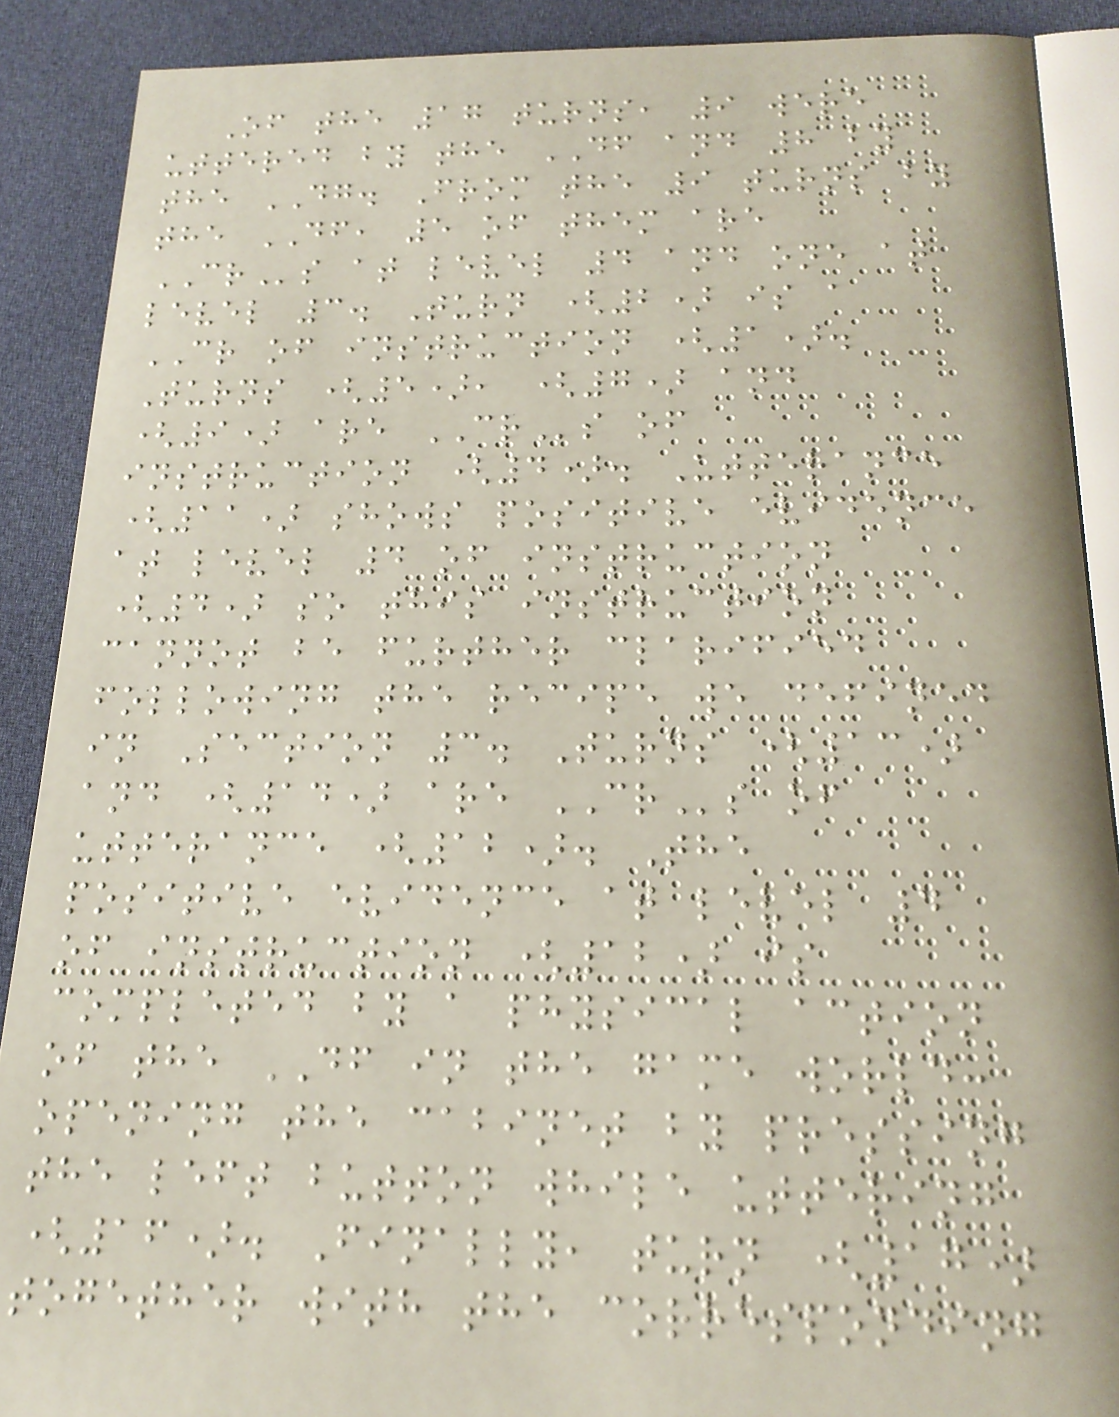Of the 17 turns, 9 were
uttered by the DF and 8 by
the DG. From the 9 turns by
the DF, 5 of them are
CRs at level 4 and one at
level 3. Turn (2) is a
CR of instruction (1).
Turns (5), (7) and
(9) are CRs of
instruction (4). Utterance
(11) shows positive evidence
at level 4 of instruction
(4) so this instruction
cannot be further clarified
following the recipe we defined
in Section 3. Turns (13)
and (14) are CRs of
utterance (12). The
positive evidence at level 4
of instruction (12) is
completed by a physical action
of the DF in the game world:
opening the cabinet by pressing
the left button while uttering
(16). Finally, turn (17)
together with the corresponding
